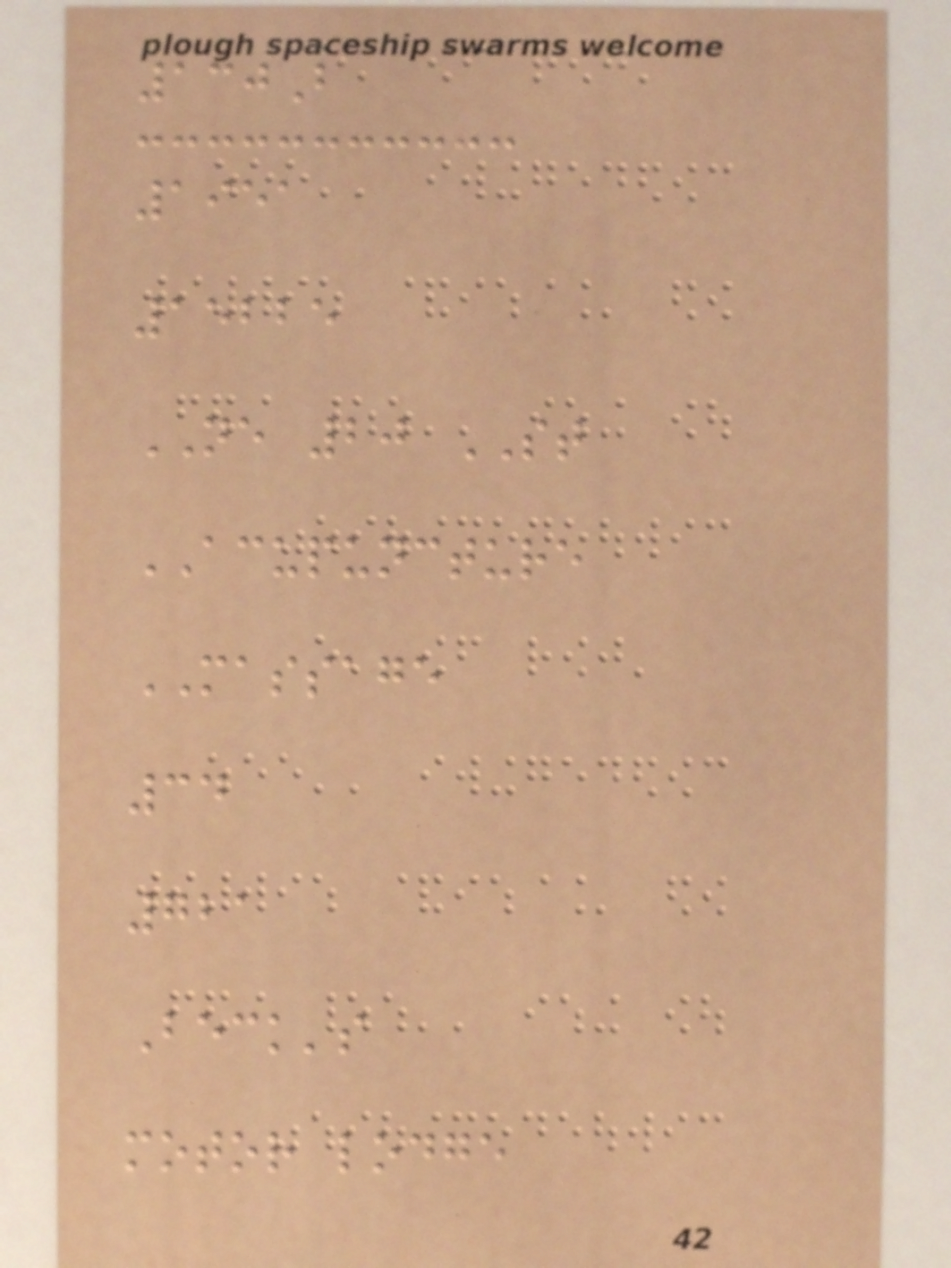130B
1951
15225
NE 20 ST
ACUPUNCTURE
MASSAGE
34
721
Beck's
motor lodge
